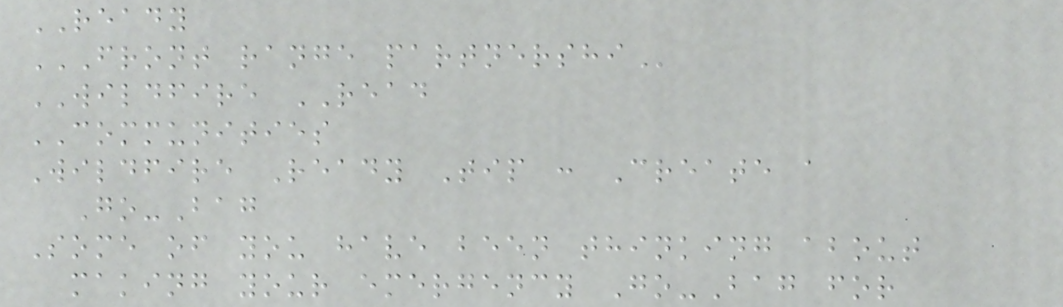READY
FRONT RANGE PARTNERSHI
WILDFIRE READ
COMMUNITIES
Wildfire Ready Tip : Create a
Go-Bag
Some of you have been thinking about
making your emergency Go-Bag for
